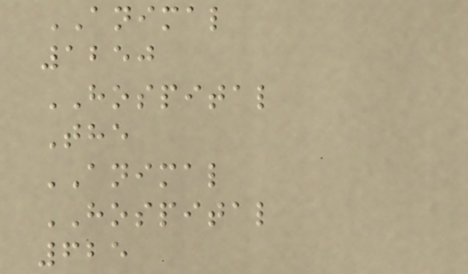ANIMAL
1250
HOSPITAL
The
ANIMAL
HOSPITAL
625
